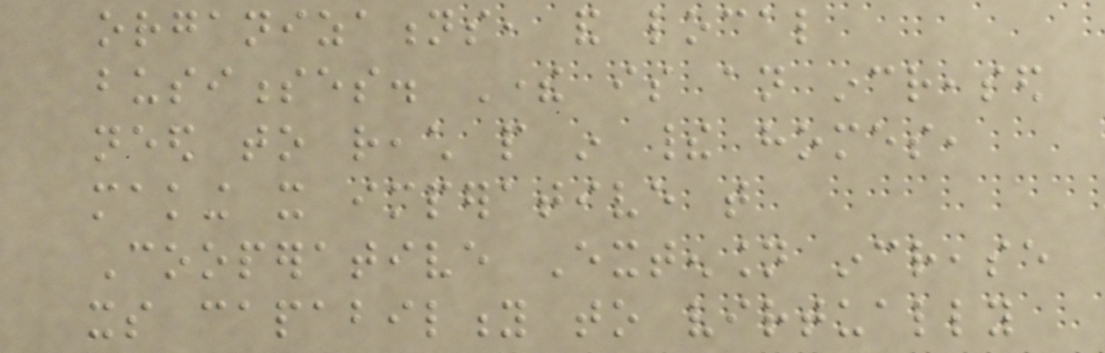organizations, and local
businesses. There is an increased
need to reach people in their homes,
making it imperative that
Cooperative Extension increase
its capability to virtually
